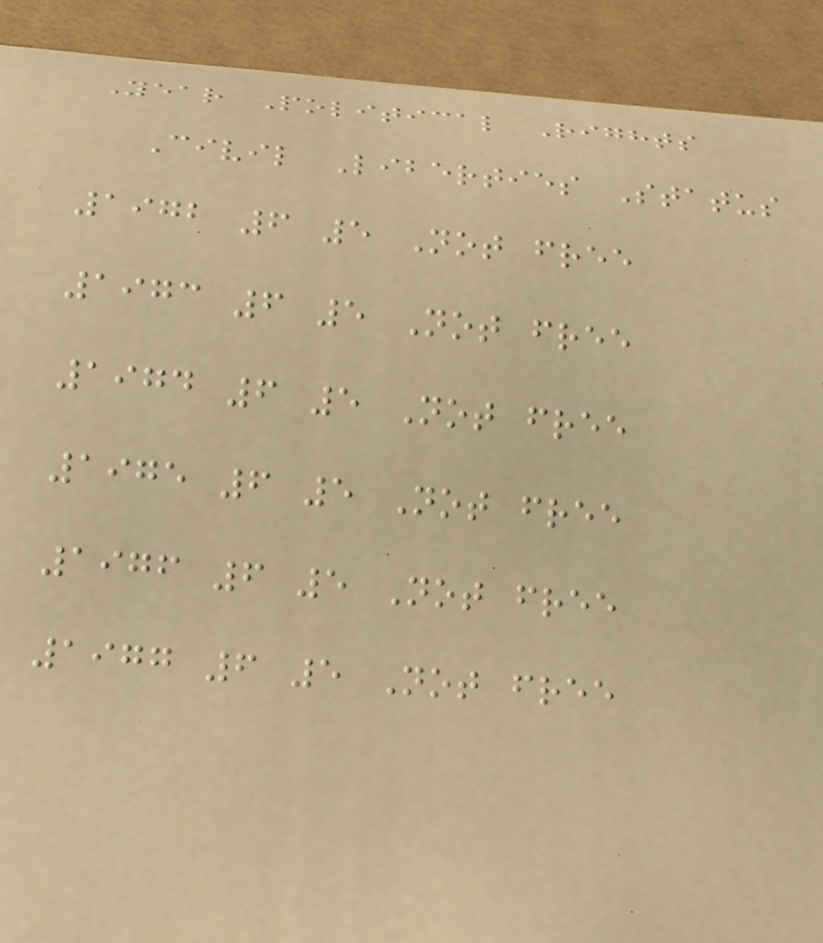Year Political Rights
Civil Liberties Status
1972 6 5 Not free
1973 6 5 Not free
1974 6 5 Not free
1975 6 5 Not free
1976 6 5 Not free
1977 6 5 Not free
